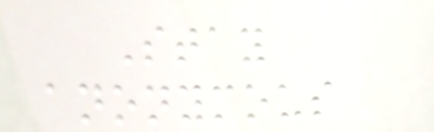Stay
anonymous
